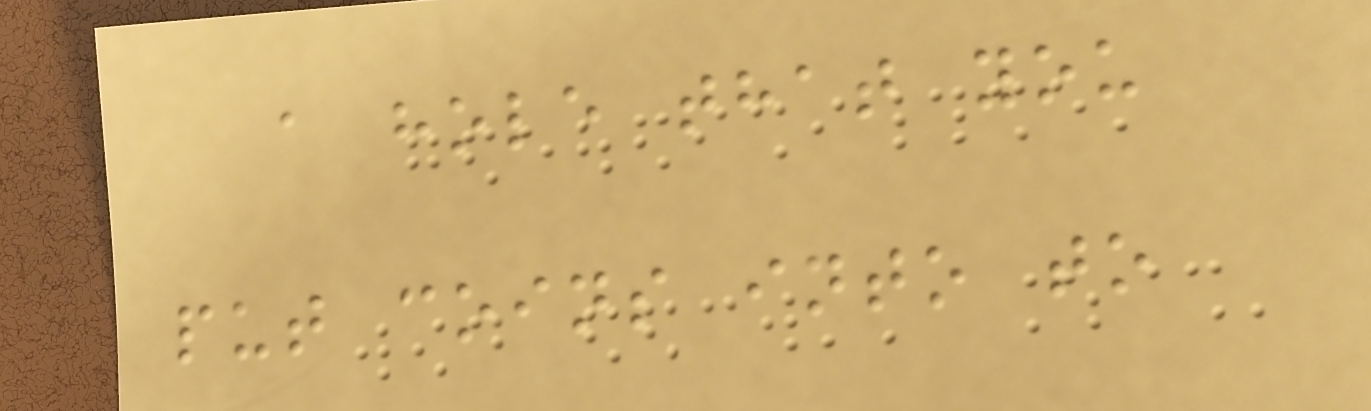a hole that you
put coins into to
